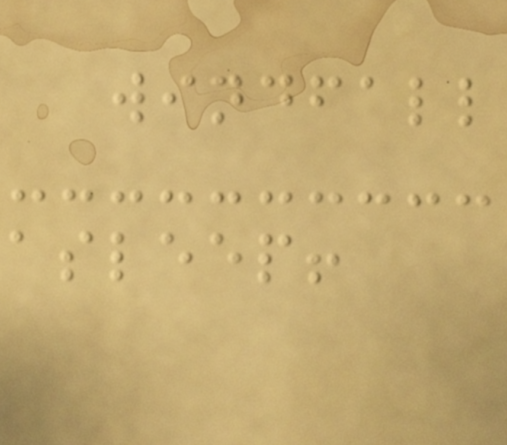windfall
asleep!
